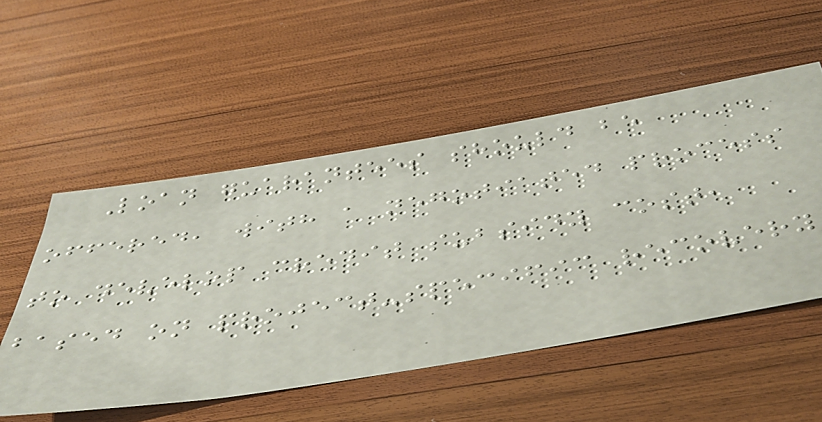Loan guarantees should be
offered, with a negotiated process
to develop credit subsidy cost,
based on project-specific recovery
